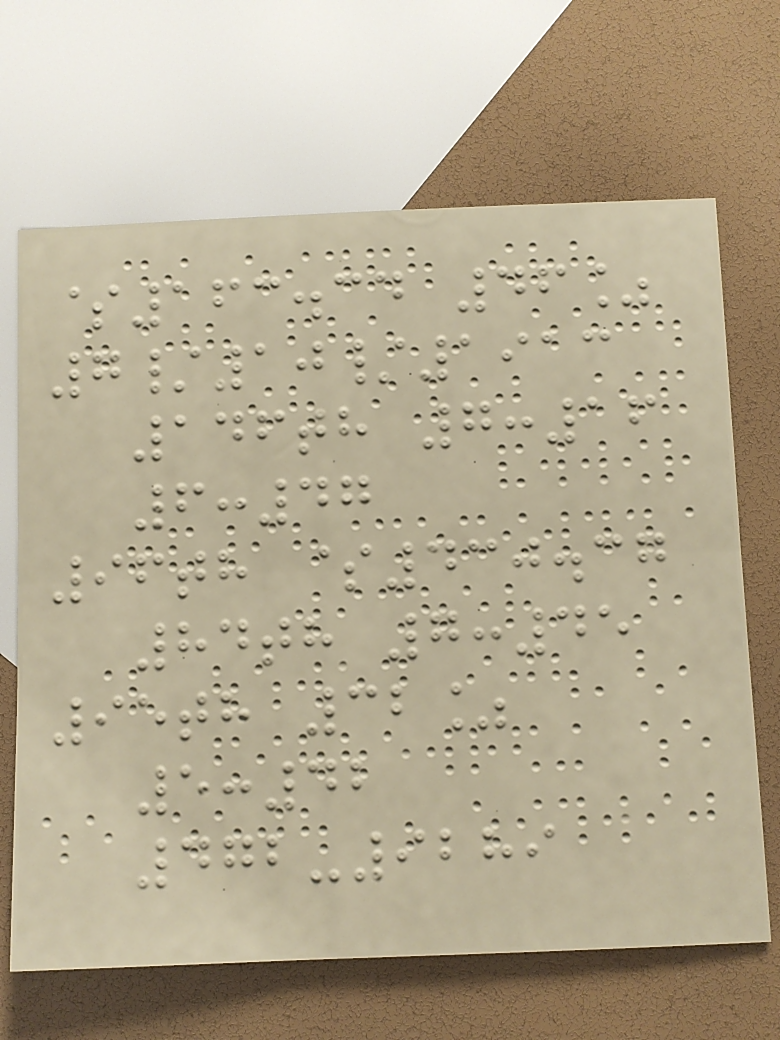$163.34 46%
7/10/1913
146th 7:16
6:47
96th $430.37
84th 7:45
95th 32%
5:42
472-9289
